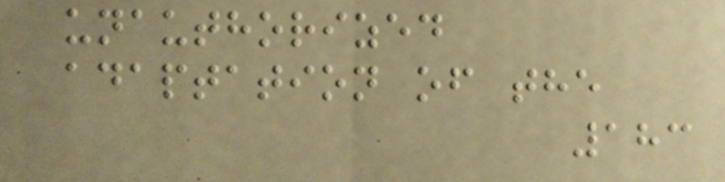unauthorized
adaptation of the
183
